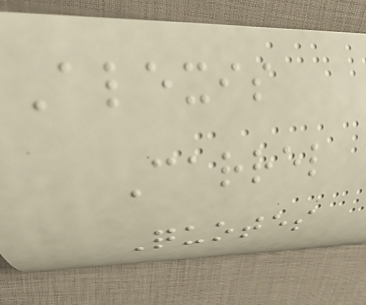Alexis
Carrel
Quotes
